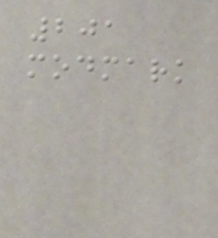201
modmark
